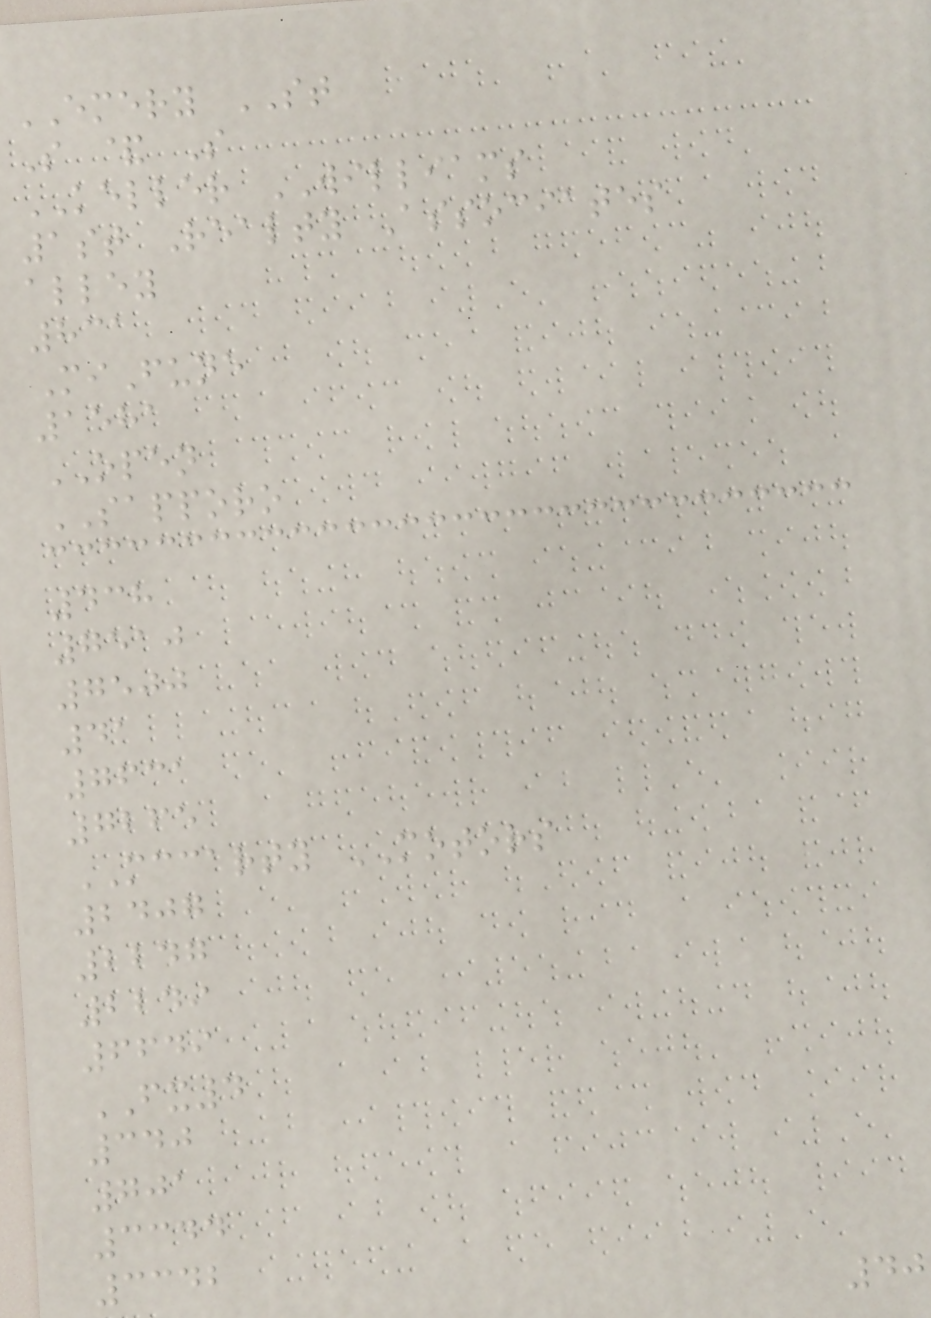EMERY ST
S & S
KELLER WILLIAMS
1st Realty Associates
alley
831
MiFune
1581
OPEN
SAPPORO
438
7510
7500
41
7631
7265
MCCARTY MOTORS
2407
2247
2249
6649
FX4
340
701
3344
3342
40
